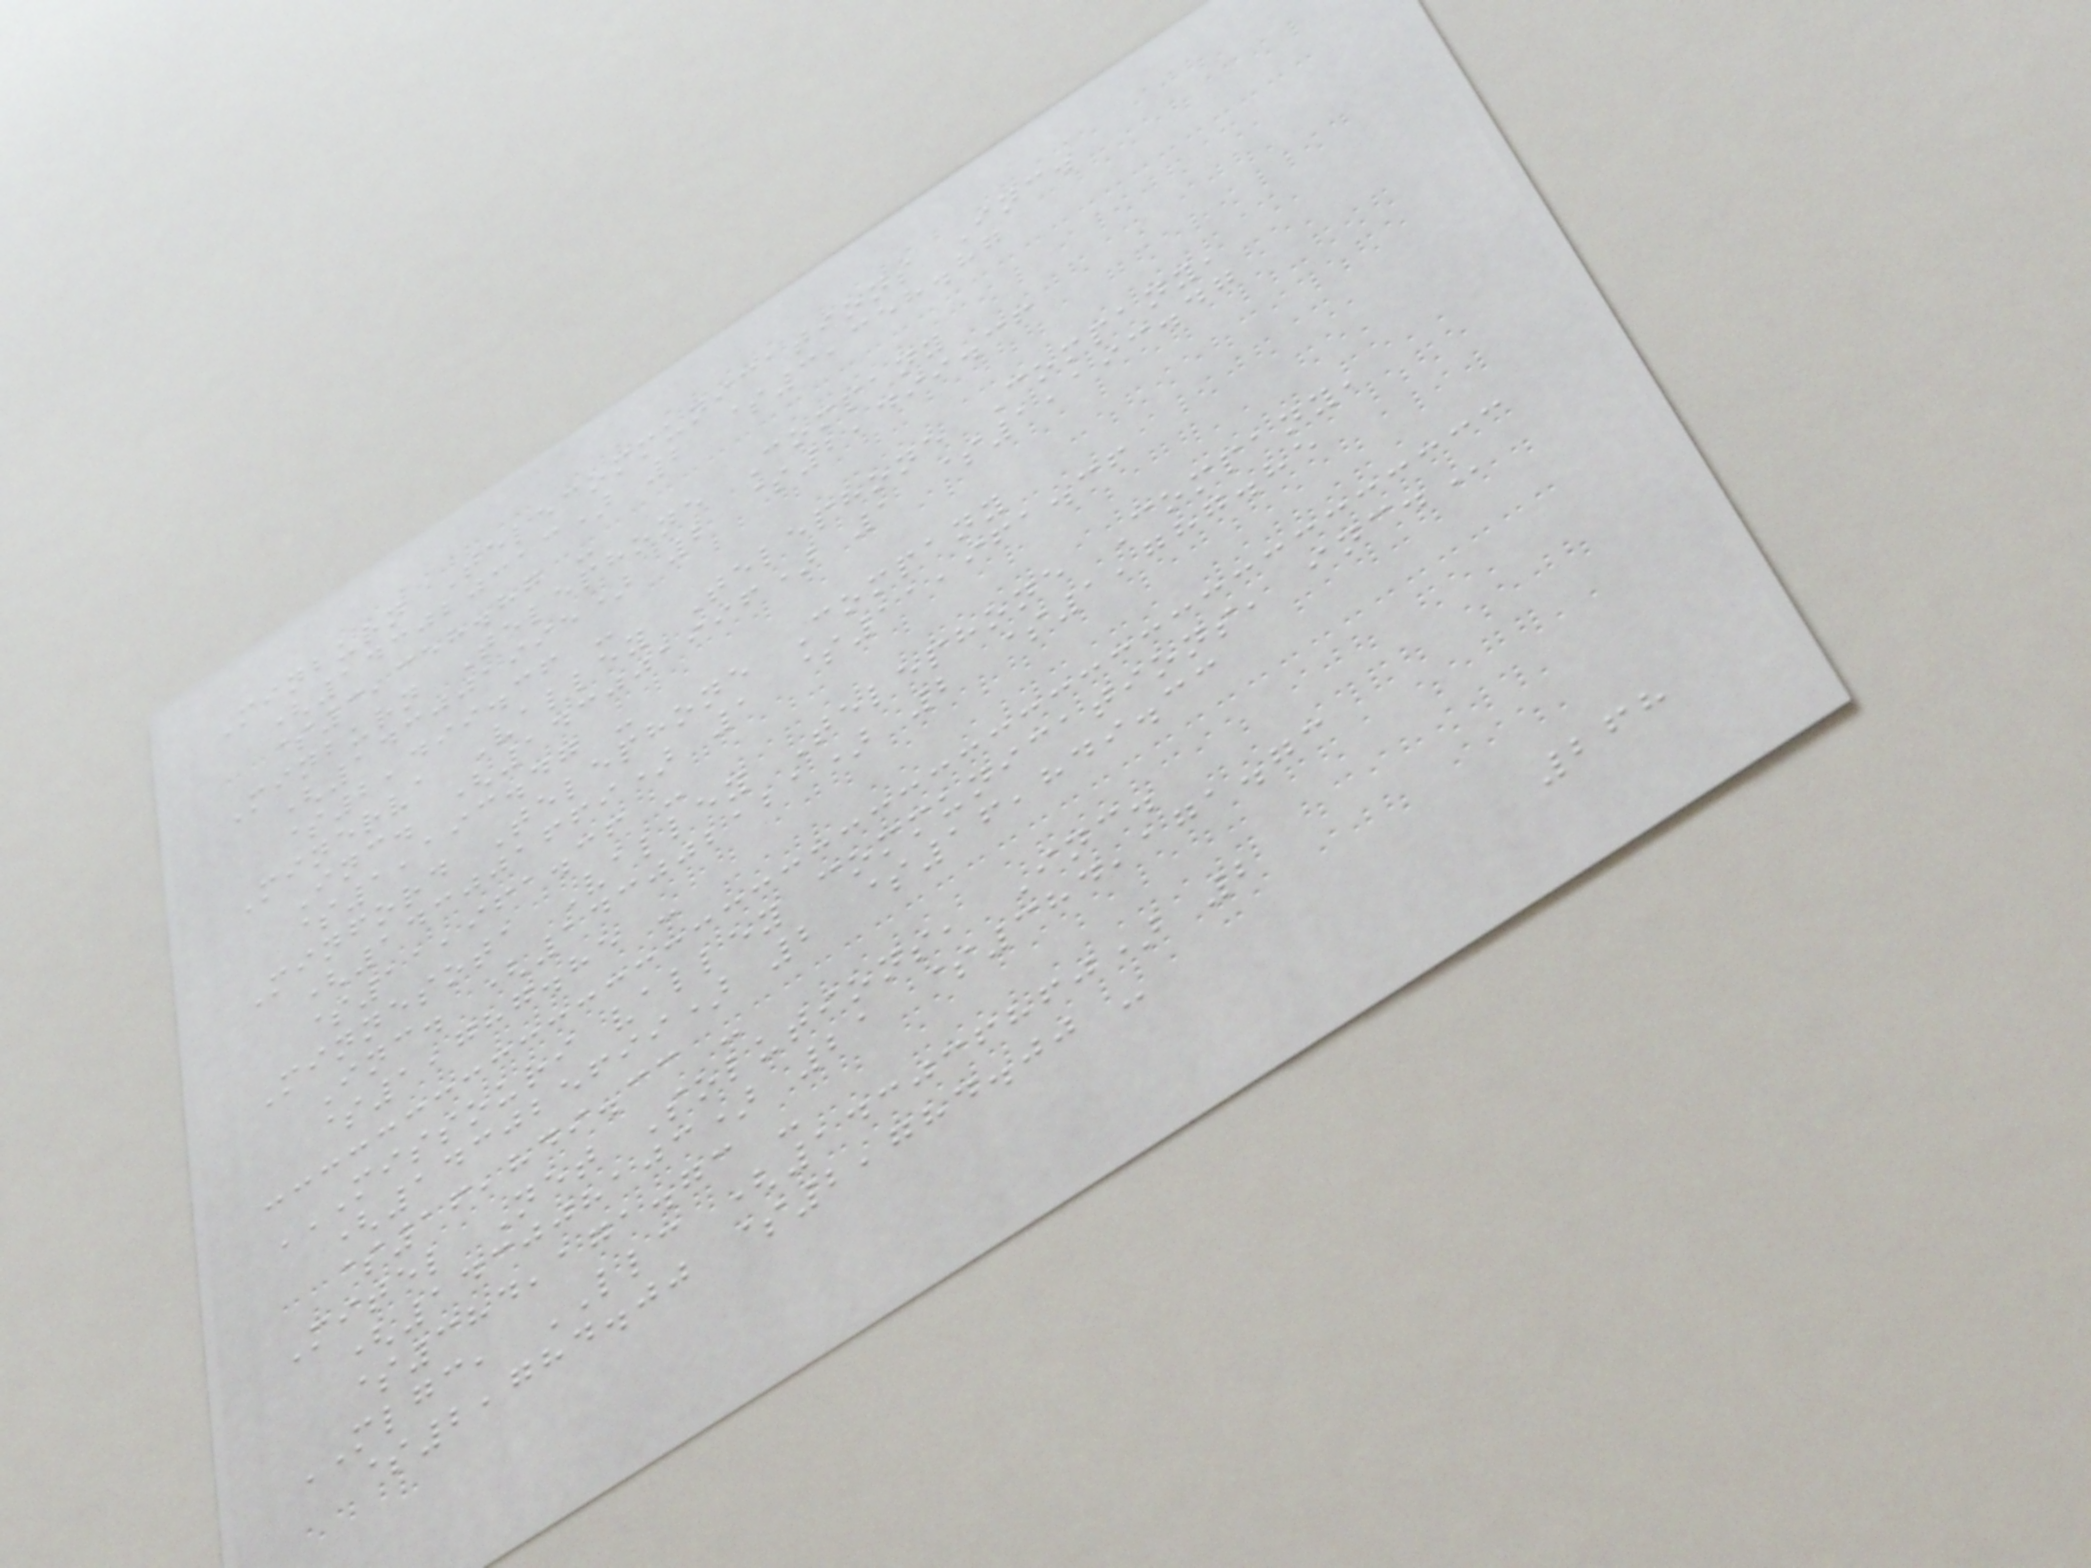Minburn Telecommunications Inc.
(143020313) 2 $3,358.87
$3,358.87 -
Minburn Telephone Company
(143001995) 2 $2,499.36
$2,499.36 -
Minerva Valley Telephone Company,
Inc. (143001996) 1 $1,193.47
$1,193.47 -
Minford Telephone Company
(143001669) 1 $11,961.36
$11,961.36 -
Minnesota Valley Telephone Company,
Inc. (143002121) 2 $1,787.85
$1,787.85 -
MISSOURI VALLEY COMMUNICATIONS, INC.
(143025699) 2 $16,849.33
$16,849.33 -
Mitel Net Solutions, Inc.
(143008103) 21 $384,171.73
$384,171.73 -
MLGC, LLC (143036860) 2
$2,784.00 $2,784.00 -
268
